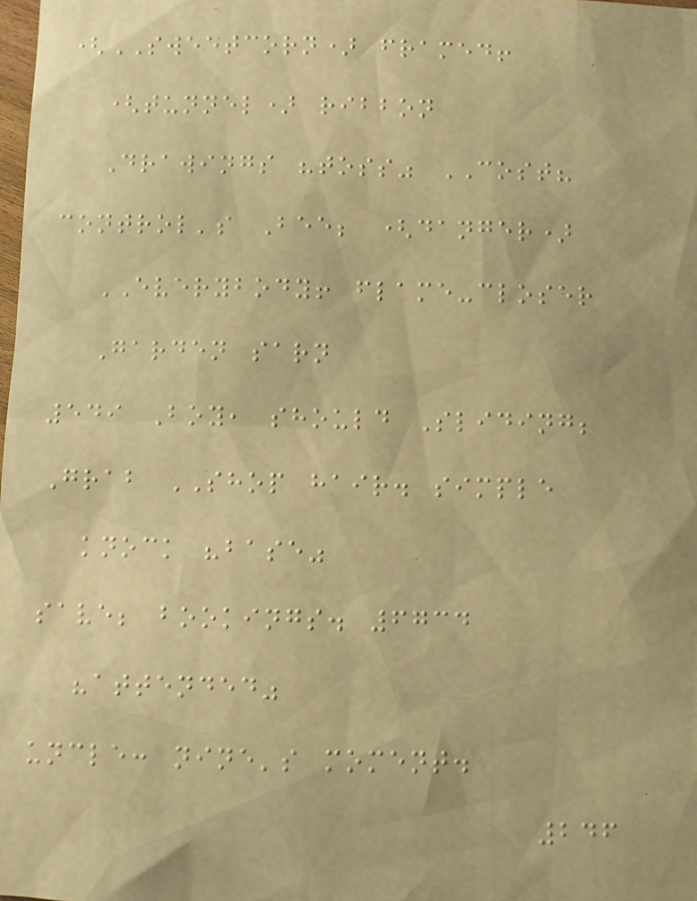(SWEETCORN) framed!
(tunnel) ribbon
Drawings "toss" COST?
control's Bee; (danger)
EVERYBODY! flame-closer
Garden sarn
549 Boy, should Sliding;
Grab SHOP hair. simple
knock "base"
save; bookings. 6734
"attended"
uncle: nine's moment.
246
